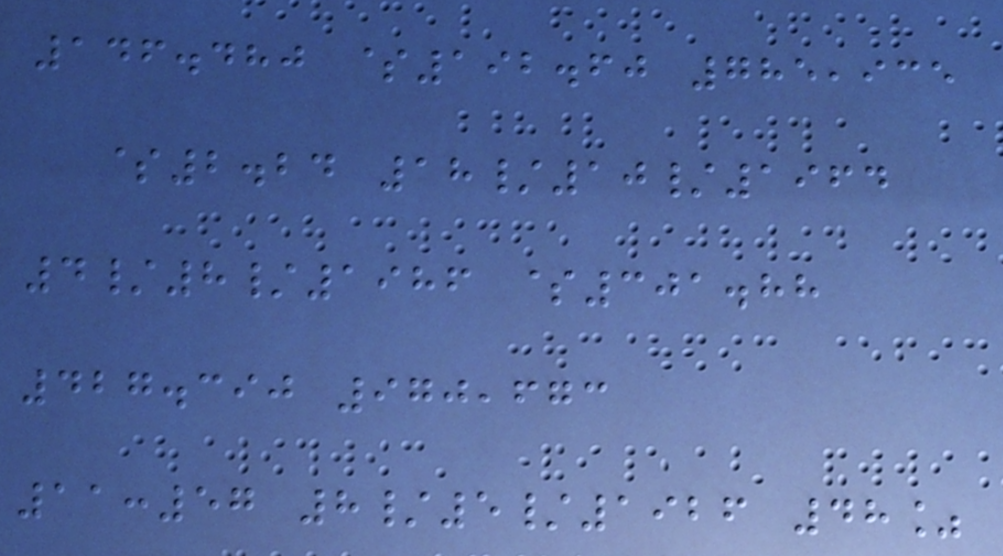146.480 $192.60 785,935
$2.24 18/10/1964
4/8/1986 $301.88
427.390 970,673
11:57 8/5/1926 48%
